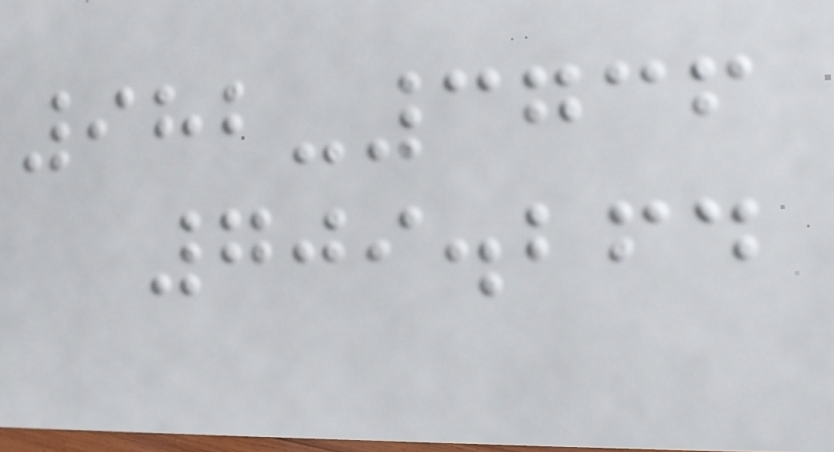982-3736
709.264
